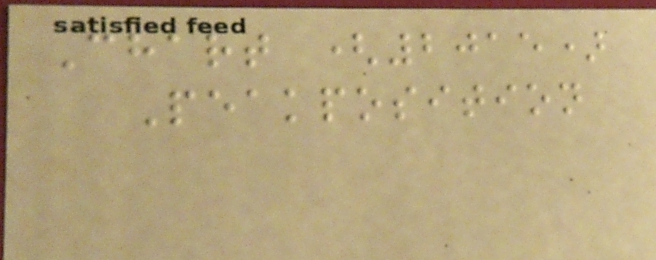Chart (2015)
Peakposition
